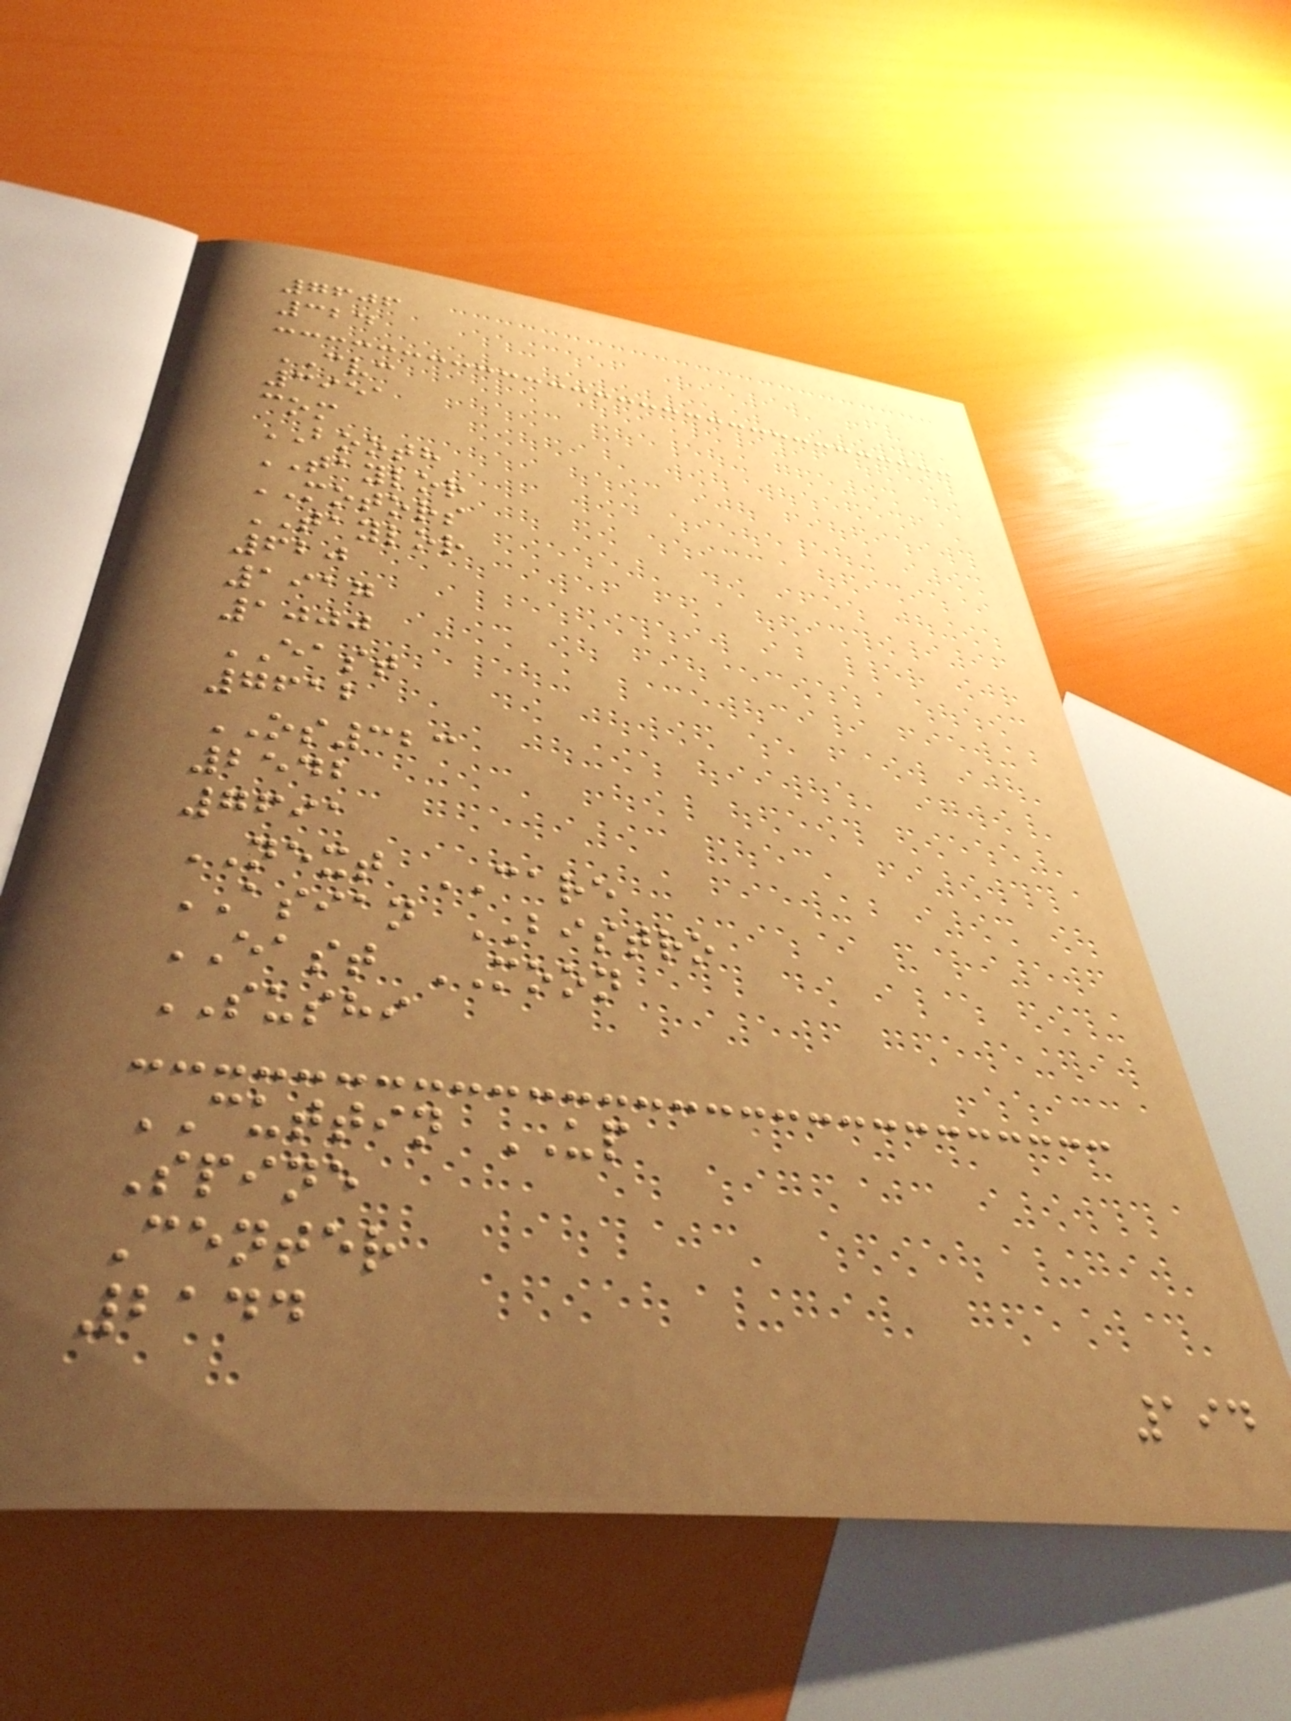7606
324
CVC
3951
com
BOOTH
TAYLOR
MOTORS
TAYLOR
620
1917
1000
EAST
7612
OS323
2542
7691
NEXT CARE
ASIAN BISTRO
EAST MOON
SUSHI
CUTTIN UP
Spine
Center
2144
194
